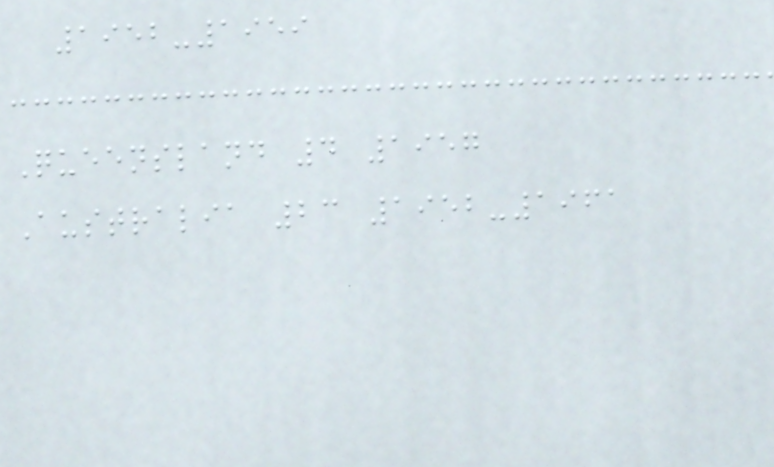1952-1959
Queensland 4 1957
Australia 23 1952-1961
